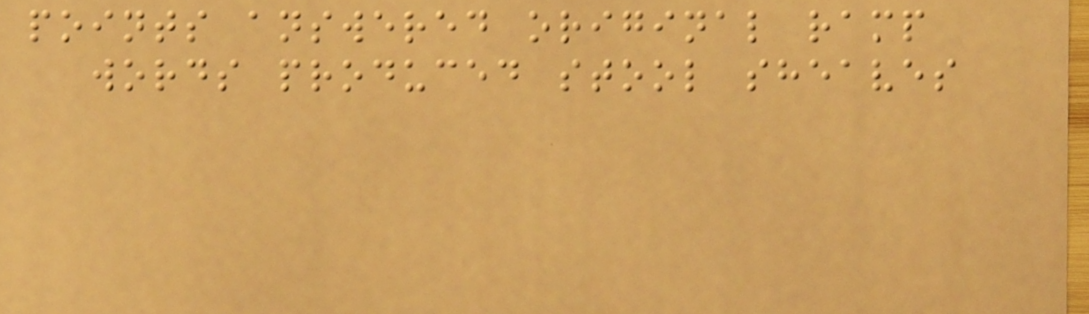points answered original ramp
words produced stool sheaves
